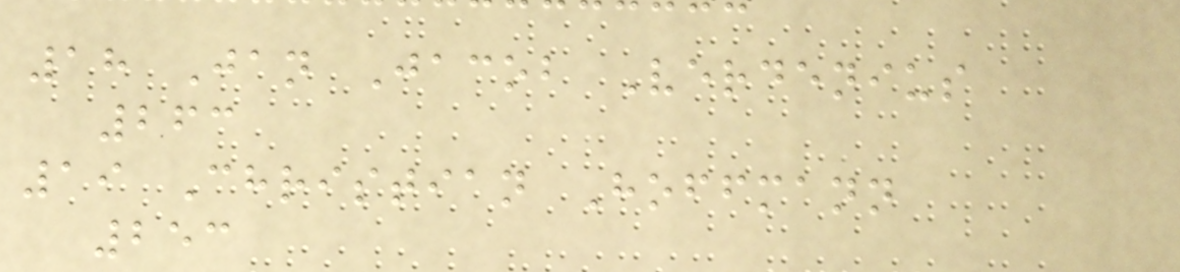18 Jan Jacob Verdenius
263
19 Christian Hoffmann
253
